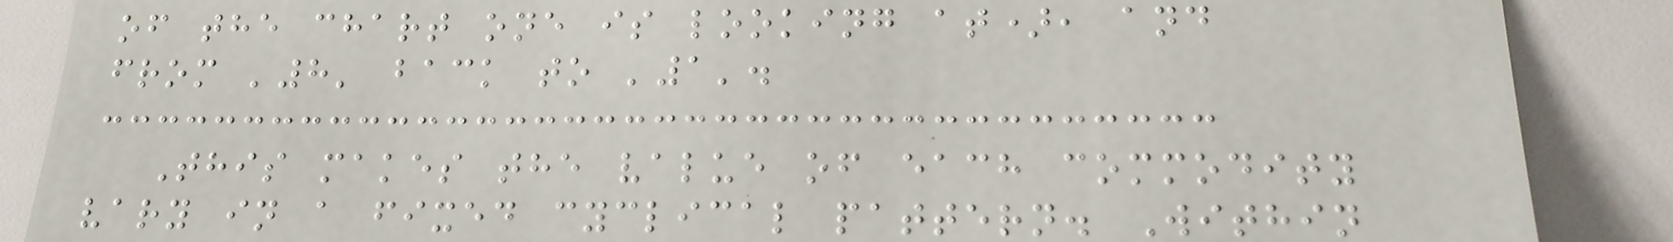of the chart one is looking at), and
from '8' back to '1'.
This makes the value of each commodity
vary in a fixed cyclical pattern. Within
